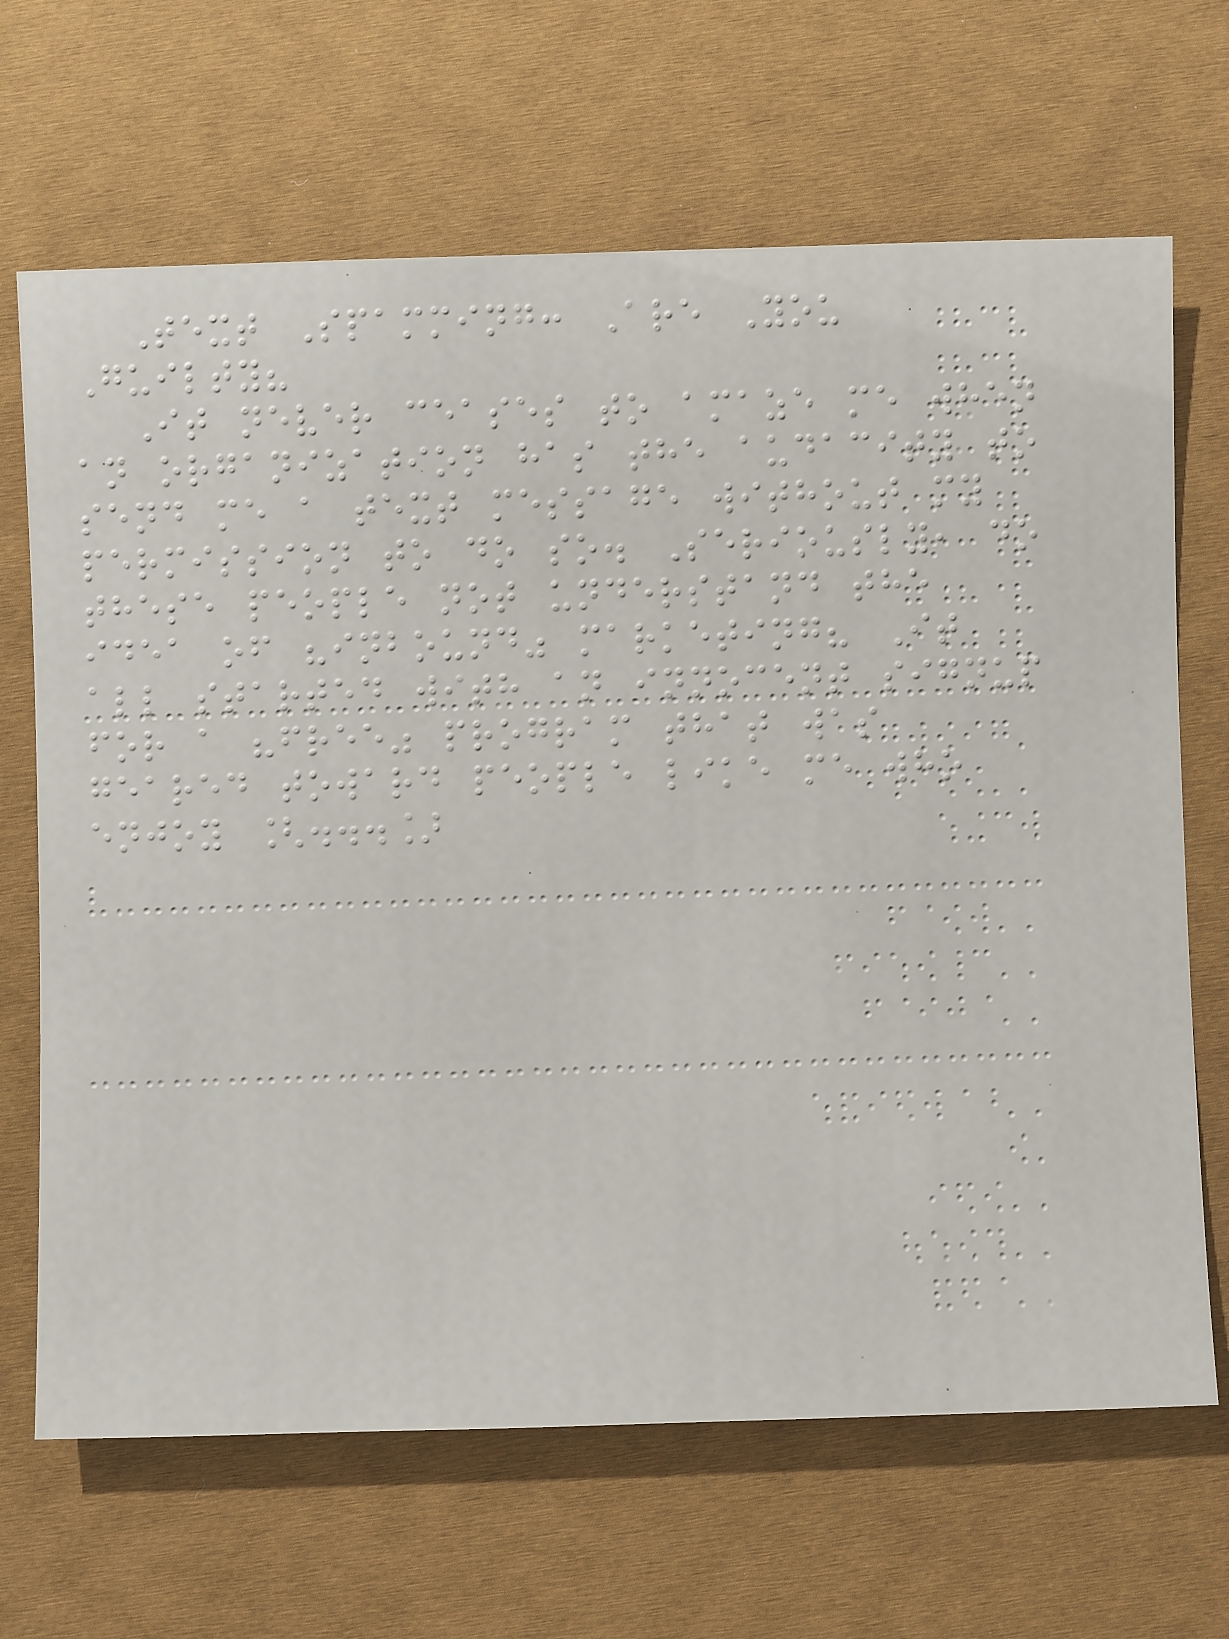Text Spamming: Are You
Guilty?
It never ceases to amaze me when
an organization has the audacity to
send me a text message without my
permission to do so. Seriously, do
these people not understand the
idea of "inbound" marketing? It
all started with an innocent signup
for a "free" program that was
geared toward people like me who
enjoy [...]
